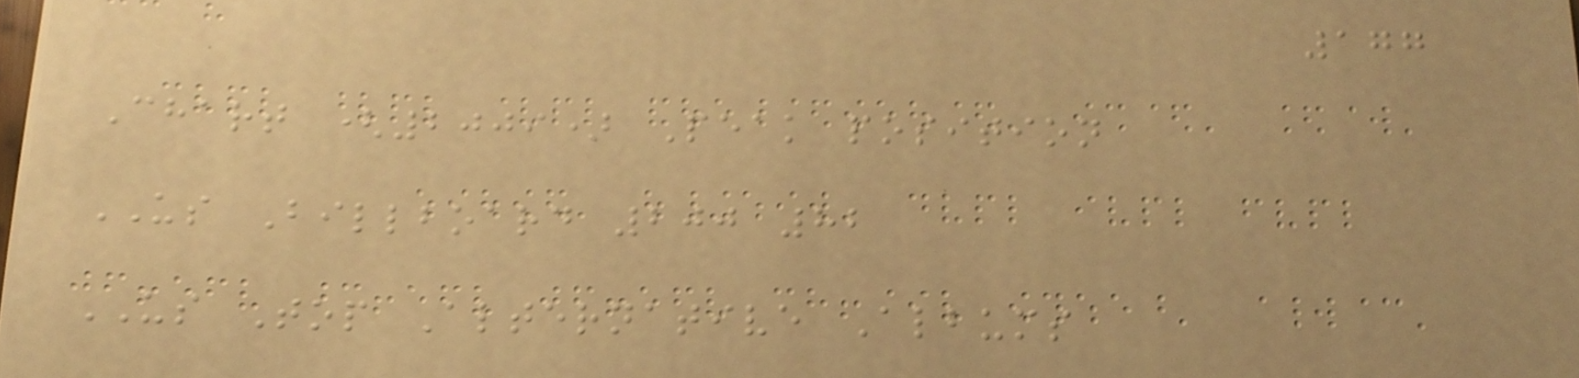177
Chart (2009) Peak position
US Billboard 200 82
US Top Alternative Albums
